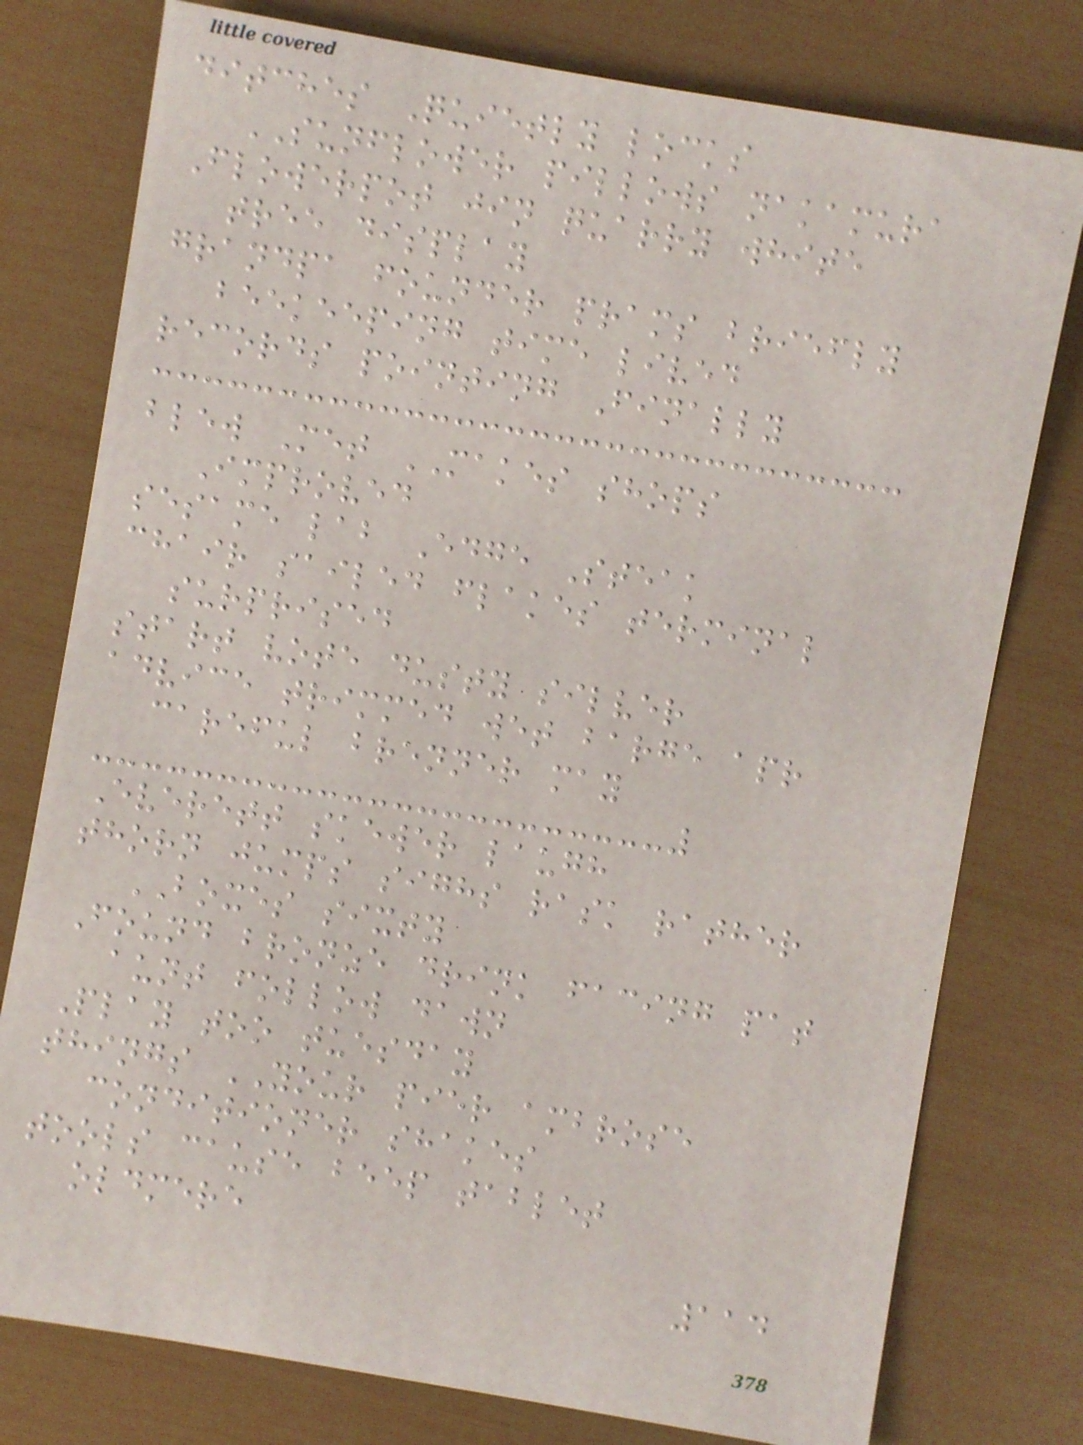ditches Quietly locks
SUNFLOWER pillows nakamura
Flowerpot jin quarry white
tree display
grandpa founder prams briefly
beekeeping time lived
records pointing Finally
blew Met MAKES shops
Improved
sesame lab Edge Steak
chair sailed flakes terminal
surprised
start vote dusty silver
advice trimmed wet barge apr
careful brenner may
Everett skewer laugh
thorn jumps sighs rask rather
BOXES sixty
Found bronze drink facing pat
aunt follow dawn
Play too tuesday
things YOUR pier ambrose
conditioner shakes
tools cause beep tablet
oldmere
114
